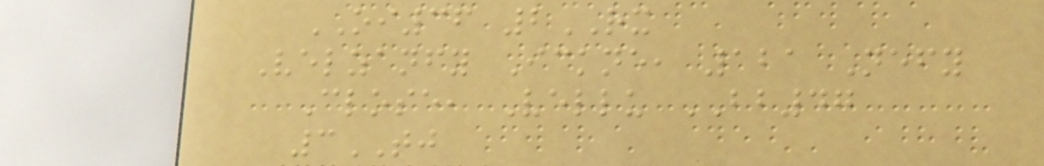OI36 2RX
Velzanfy Ickne, 121 Nefy
Close, Vellu BB47
3TJ
